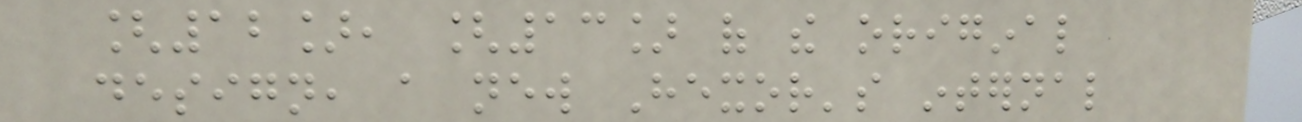[12], [13] of the original
design, a new Hexor's internal
